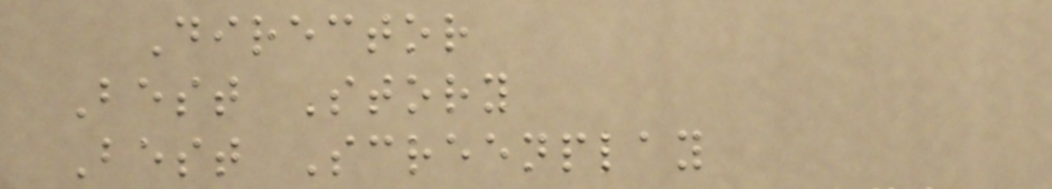Director
Best Story
Best Screenplay
